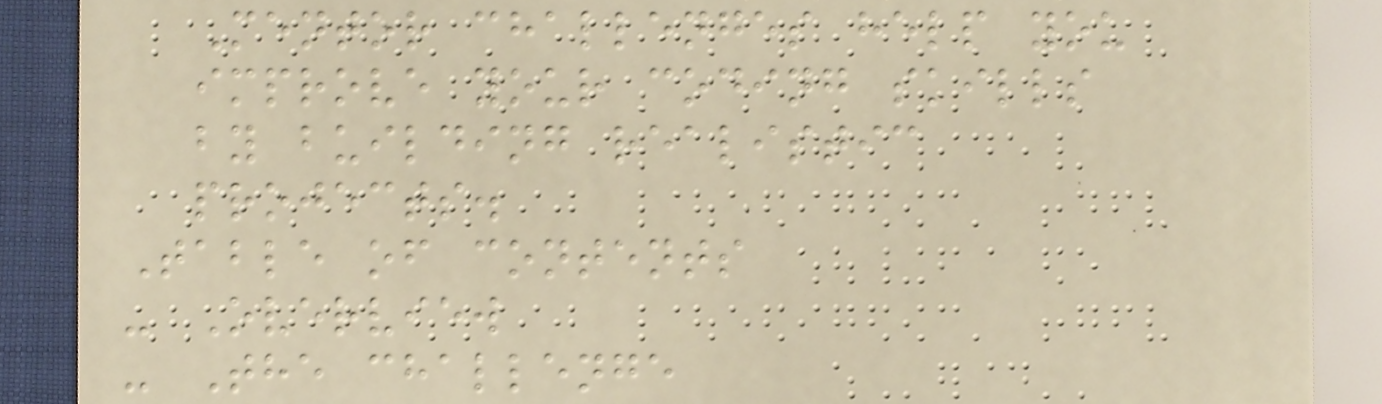Mentor challenges help you
improve your coding skills
by building realistic
projects.
Table of contents
- Overview
- The challenge
